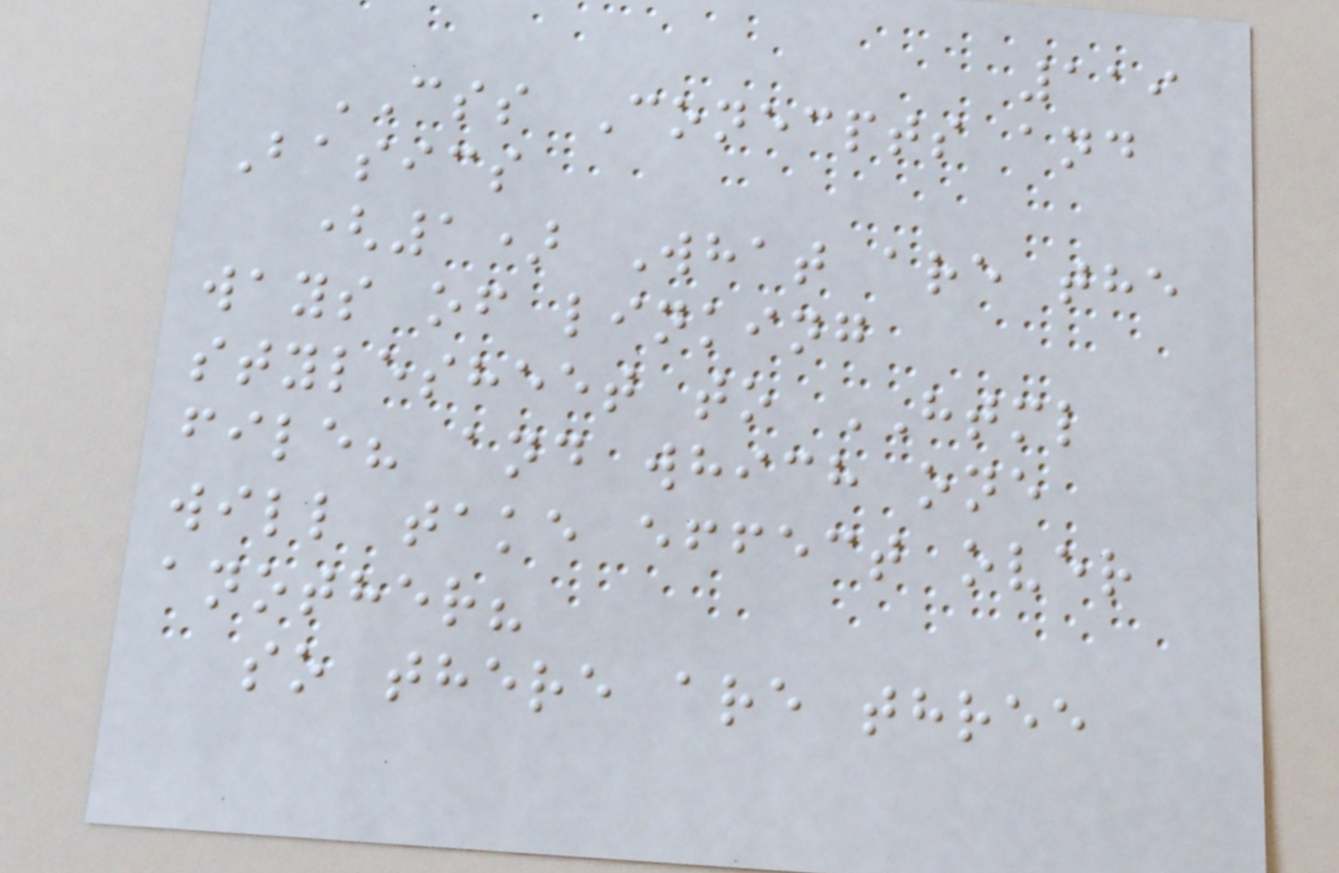119
CSS Conecpts and
Basics
(1) What are the
ways of linking
stylesheet to HTML
file? and which one
will take effect over
another?
so there are three
